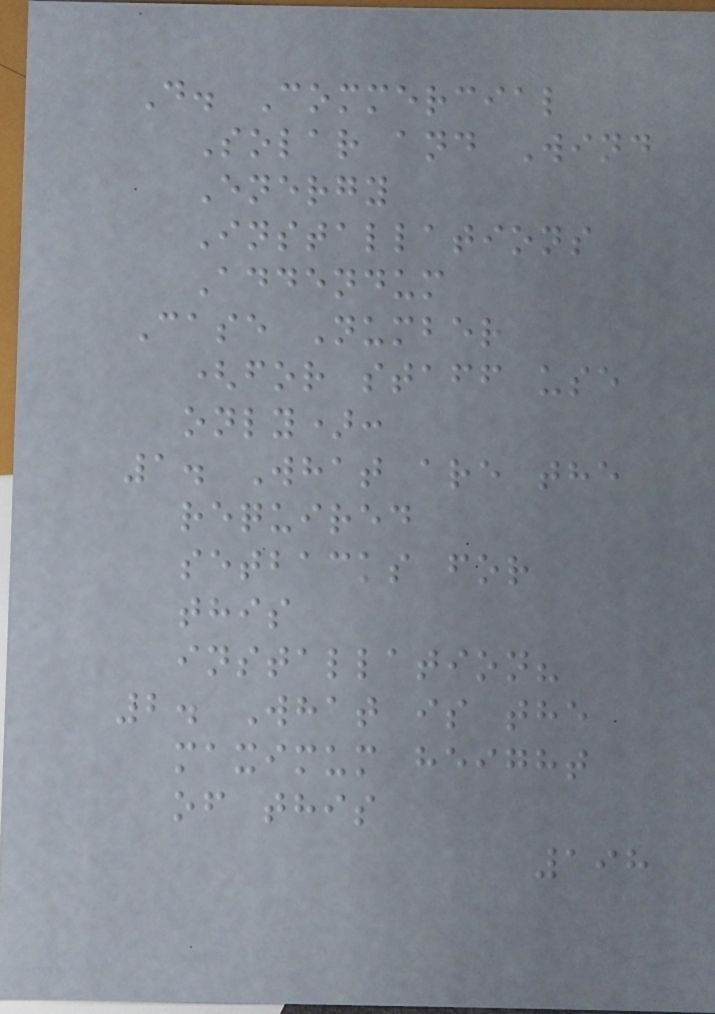D. Commercial
Solar and Wind
Energy
Installations
Addendum
Case Number
(for staff use
only):
1. What are the
required
setbacks for
this
installation?
2. What is the
maximum height
of this
198
